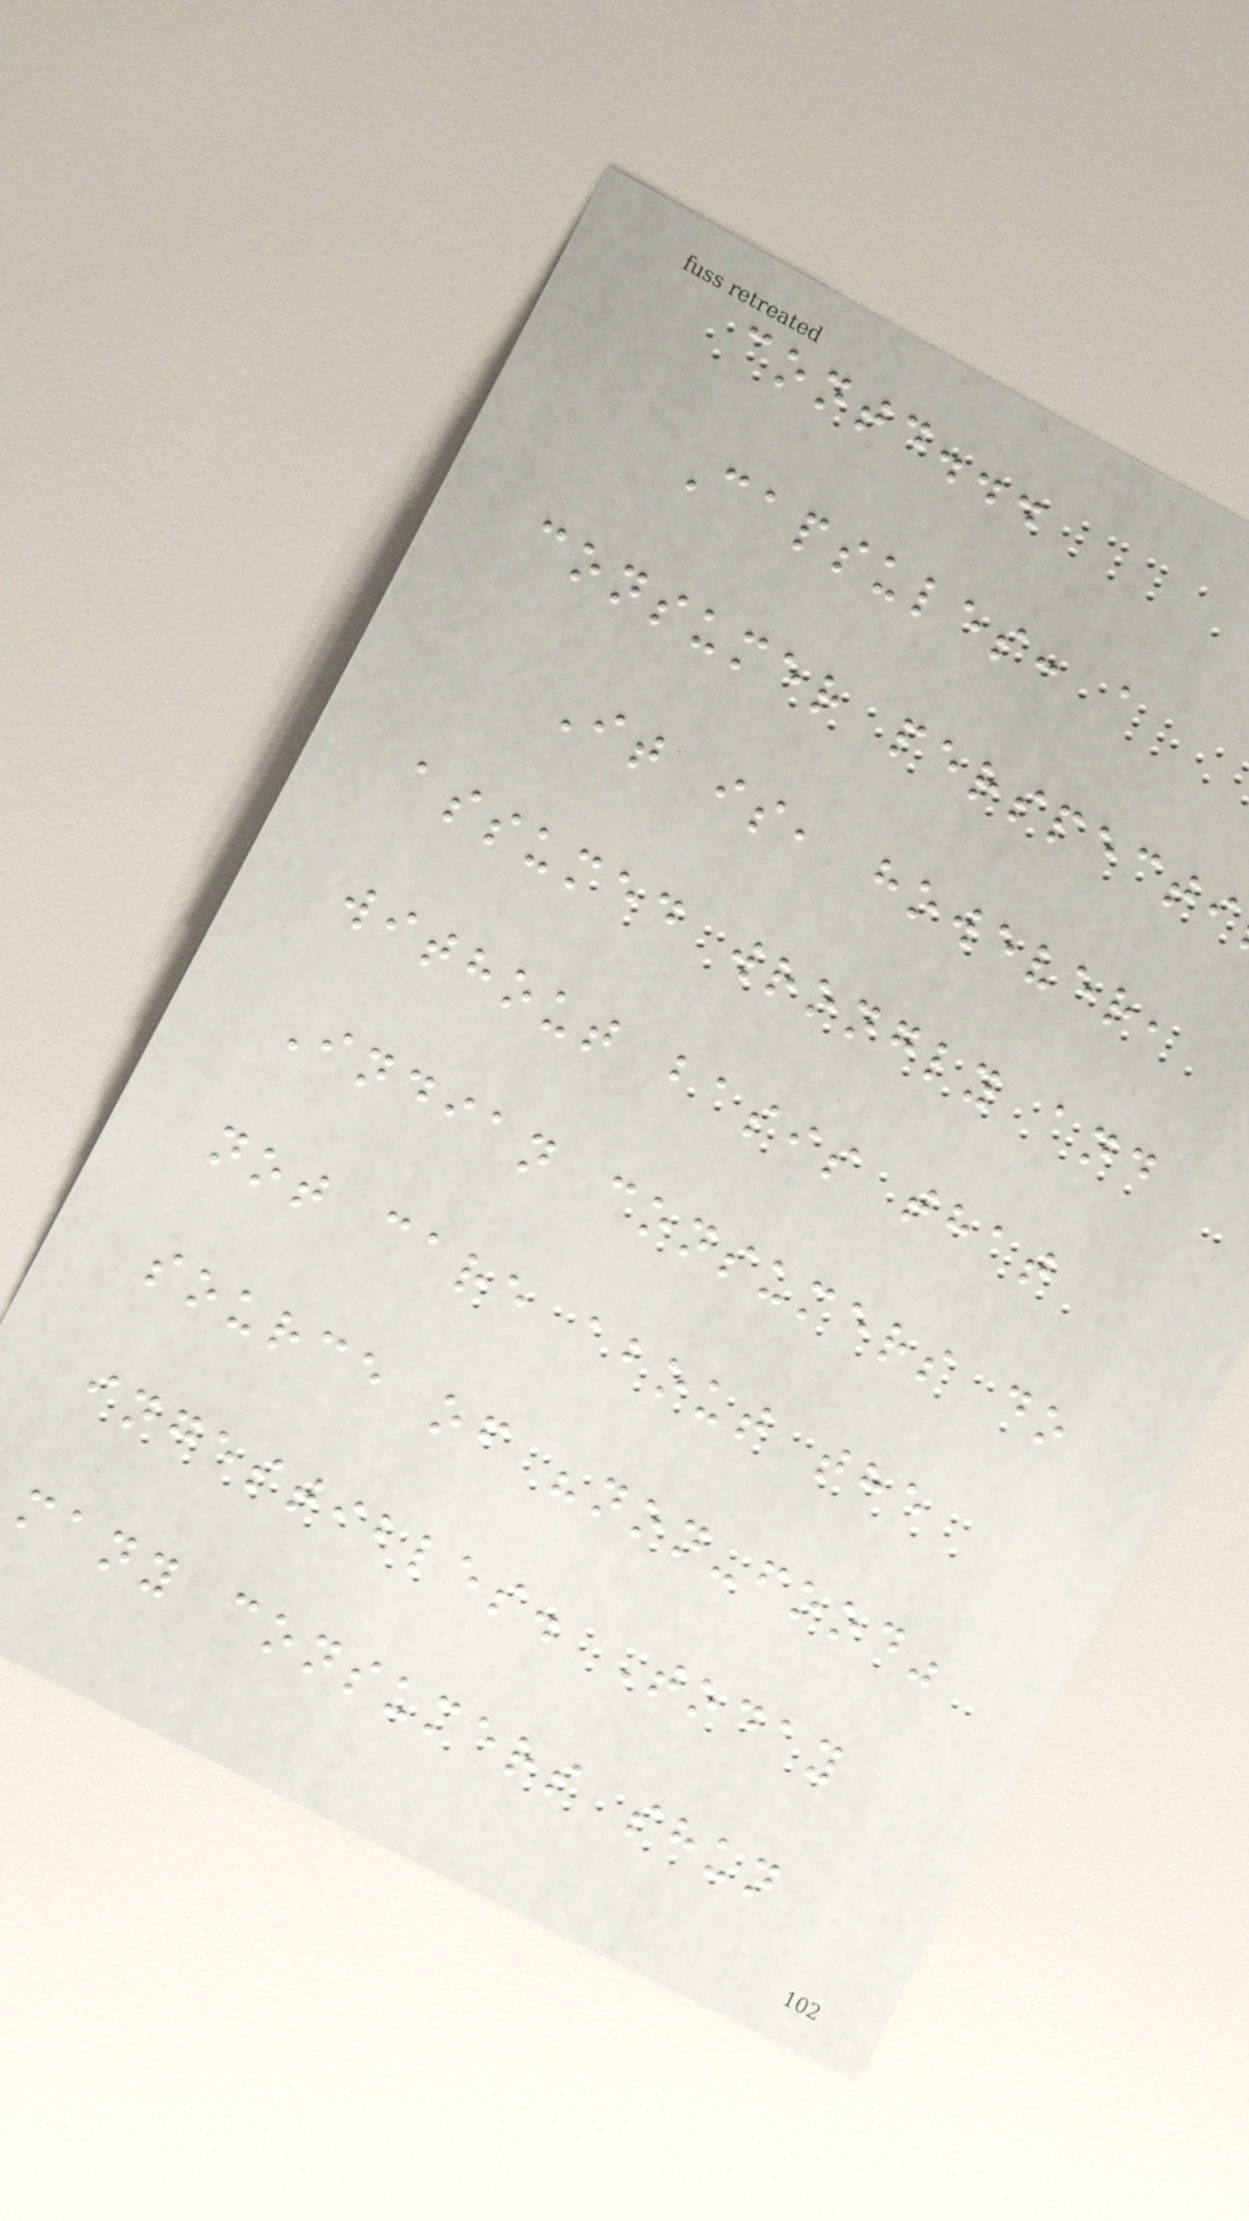contd...
Capsules: a
consumer perspecti
It is, however,
assumed wrongly and
without basis that
Indian consumers do
not care about the
source of "non-food"
ingestibles. Today
many consumers shun
